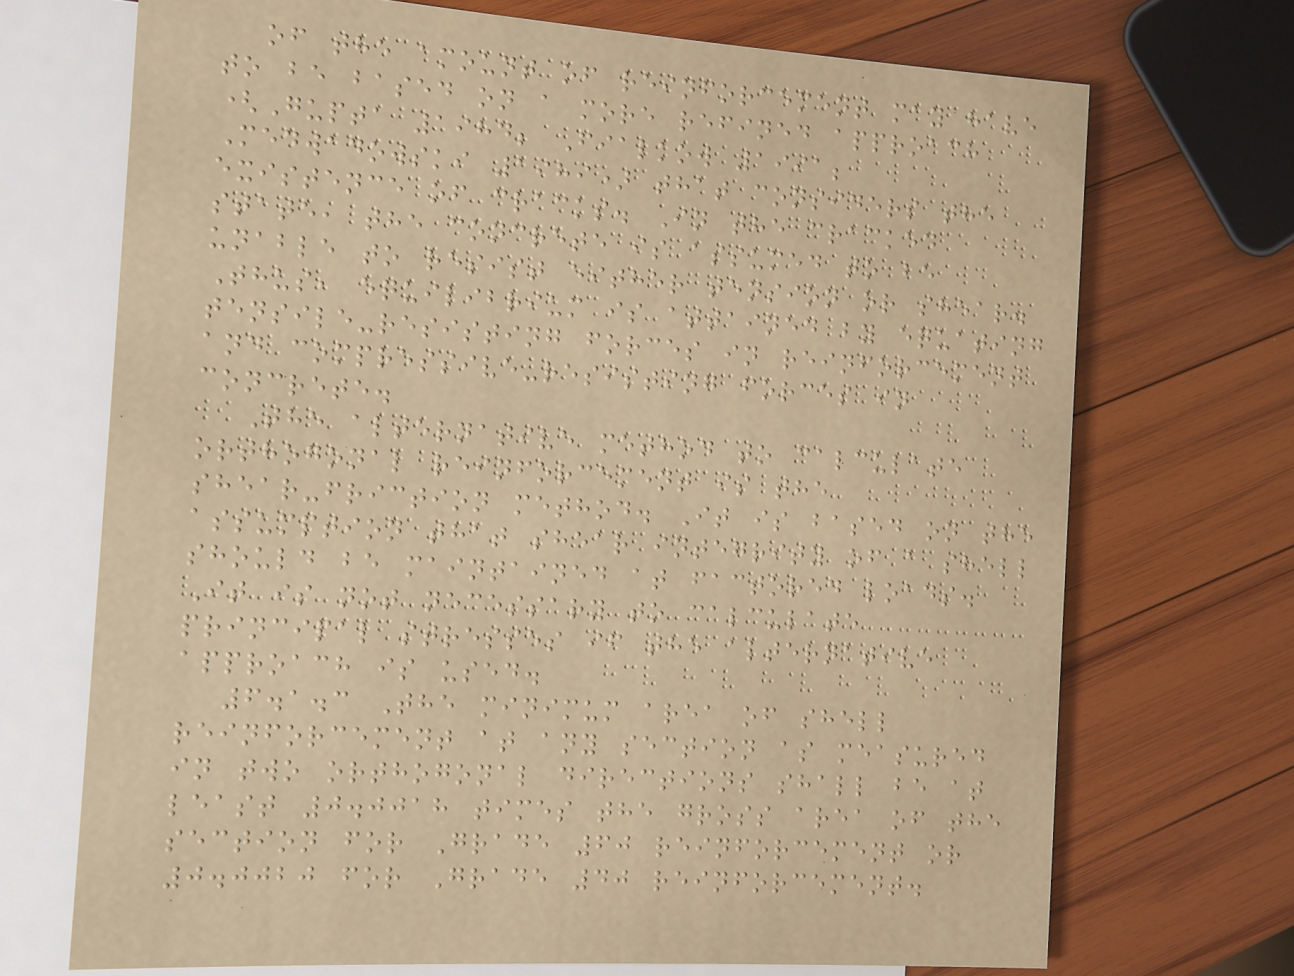of the amount of reinforcement may have
to be based on a more refined approach
(Gupta 1984; Fialkow 1991;
Medwadowski 1989) that considers the
existence of cracks. In the cracked
state, the concrete is assumed to be
unable to resist either tension or shear.
Thus, equilibrium is attained by equating
tensile-resisting forces in reinforcement
and compressive-resisting forces in
concrete.
The alternative method to calculate
orthogonal reinforcement is the
shear-friction method. It is based on the
assumption that shear integrity of a shell
should be maintained at factored loads.
It is not necessary to calculate
principal stresses if the alternative
approach is used.
6.1.3 The minimum area of shell
reinforcement at any section as measured
in two orthogonal directions shall be at
least 0.0018 times the gross area of the
section for Grade 60 reinforcement or
0.0020 for Grade 40 reinforcement.
